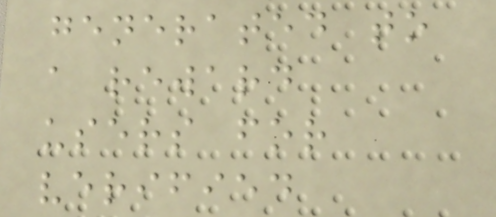generated to
a reward
users for
verified
